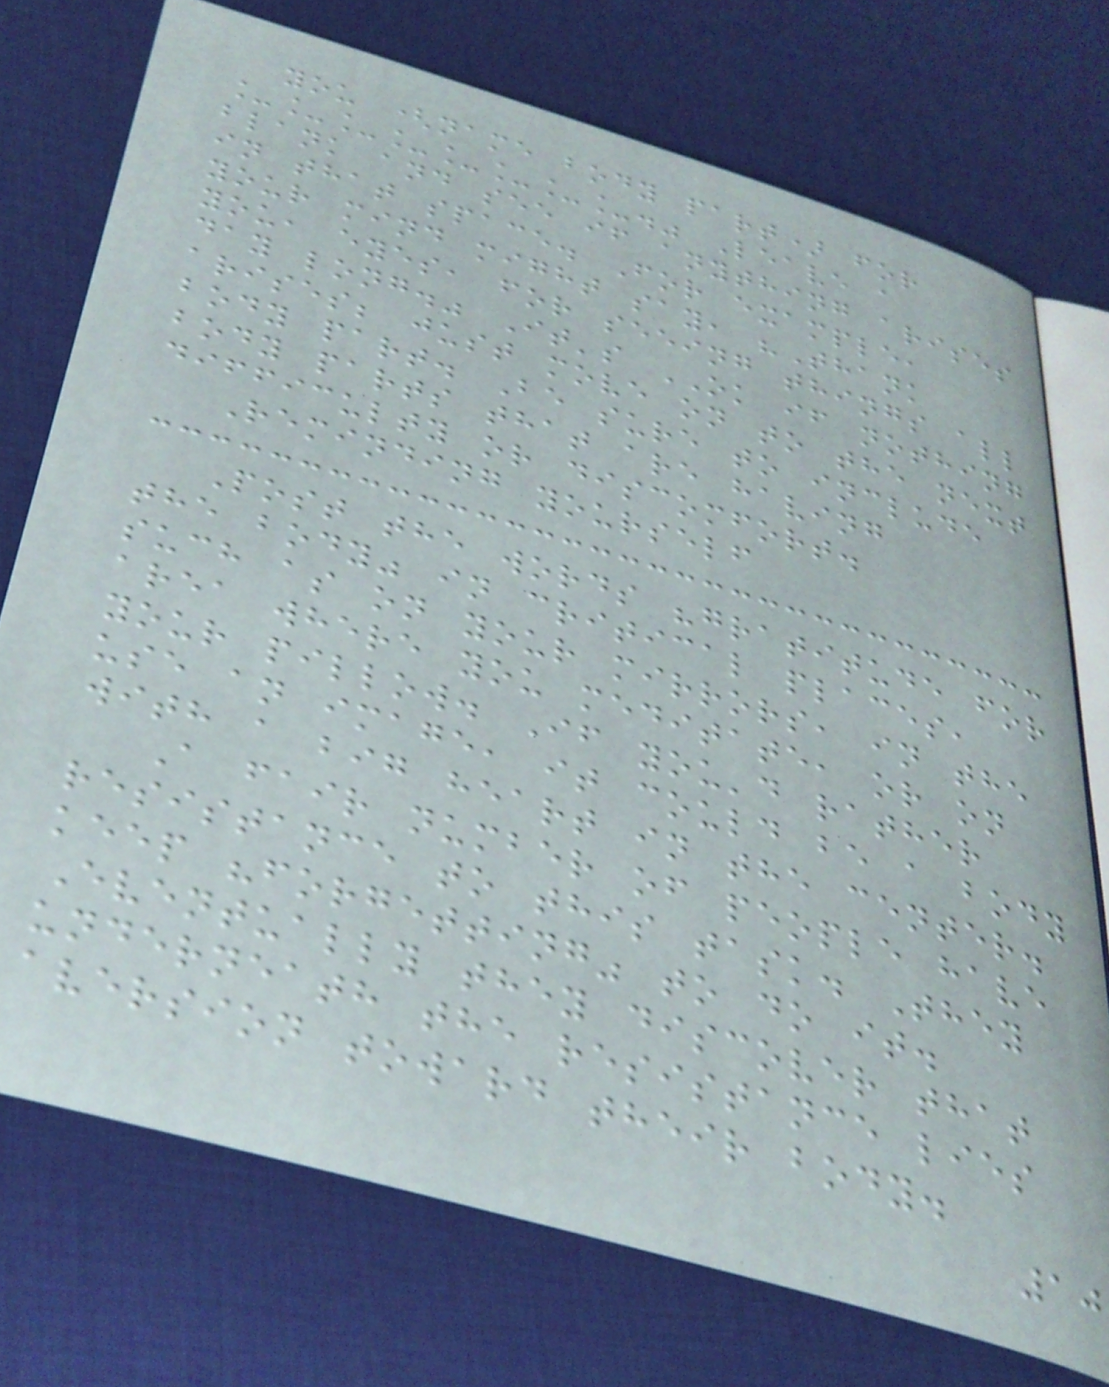you (name body part) for
________." Leave a
blank and see if anything arises
in that space. For example,
your mind might say, "Thank
you, eyes, for seeing things all
day long." It's OK if nothing
arises; just move on to the next
body part. Be sure to include
body parts that are having
difficulty or discomfort.
Reminding yourself
Post the words "gratitude for
the body" in critical places,
such as on your mirrors, in the
area where you meditate, or on
your pillow. If you'd rather
use an image, it could be a body
with a big heart in the center.
A fair number of people have
resistance to this task. They
keep "forgetting" to do it.
Eventually they discover that
underneath the resistance lies
aversion toward their body.
10
